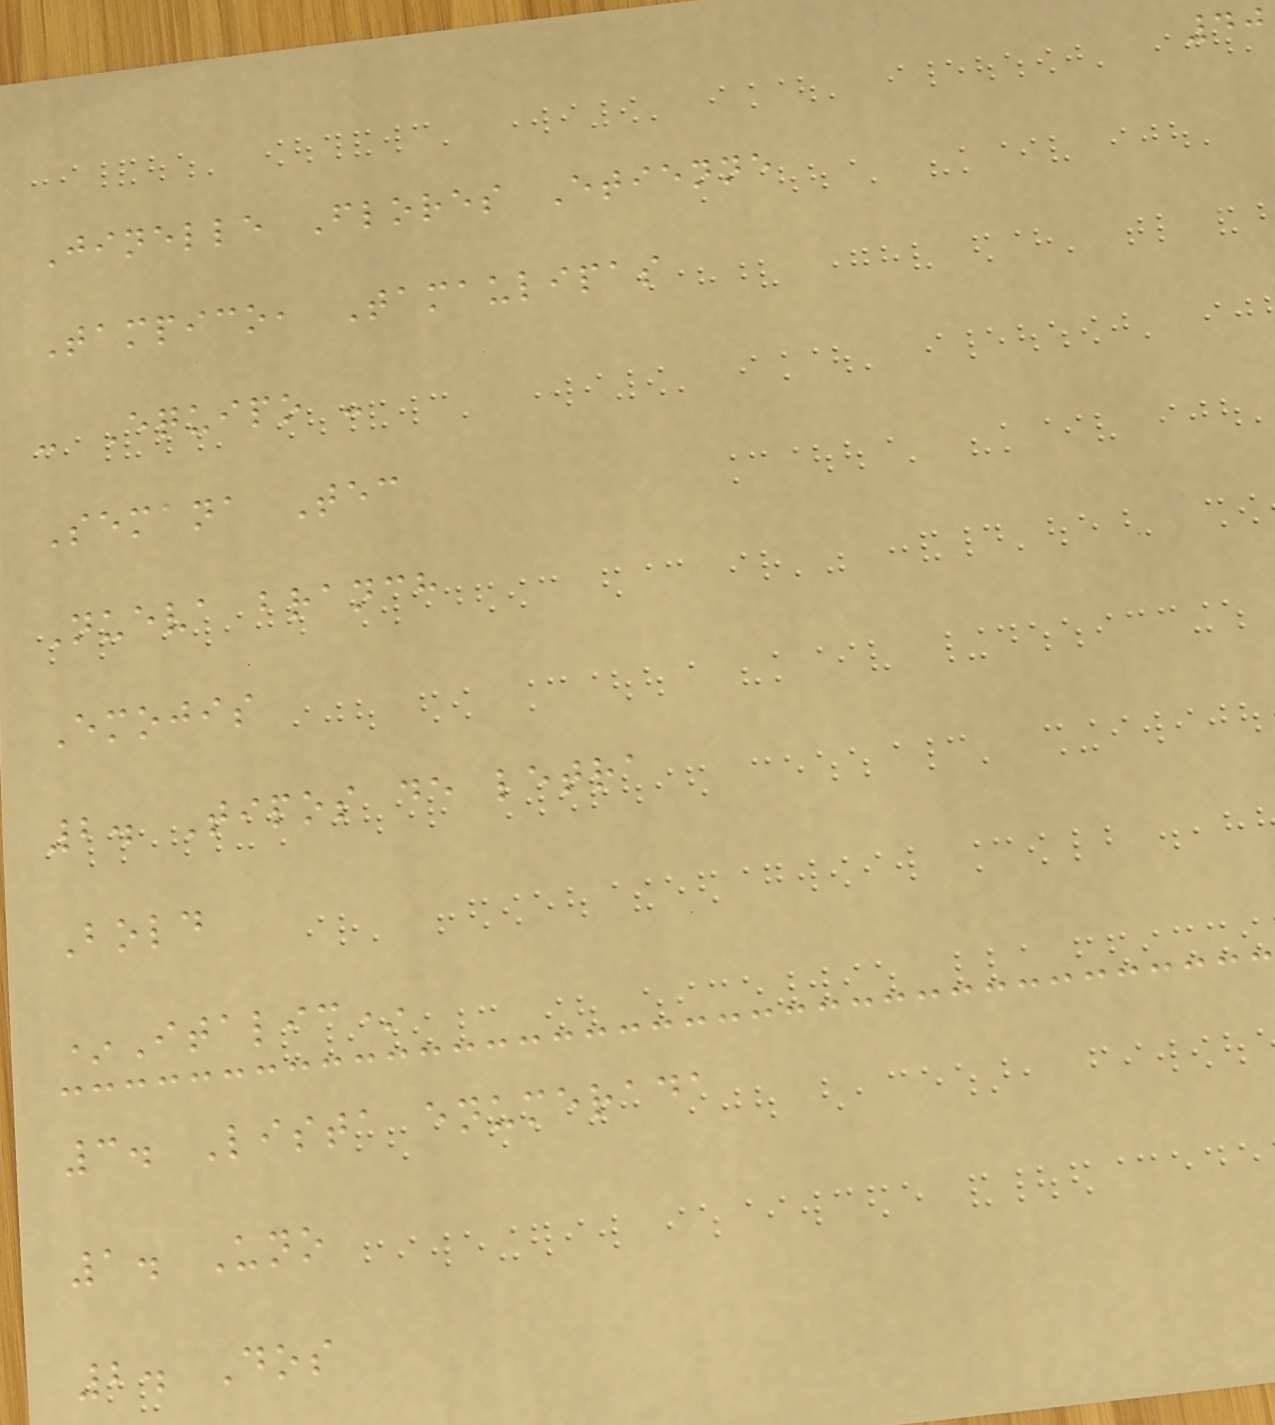40
Jinelle Flores Etienne
Tampico, Tamaulipas
- Equipo -
Semana Tec
Nueva branch
Emojis
2. Tipos de letra
Bold
*Italic*
3. Lista enumerada
1. Uno
2. Dos
